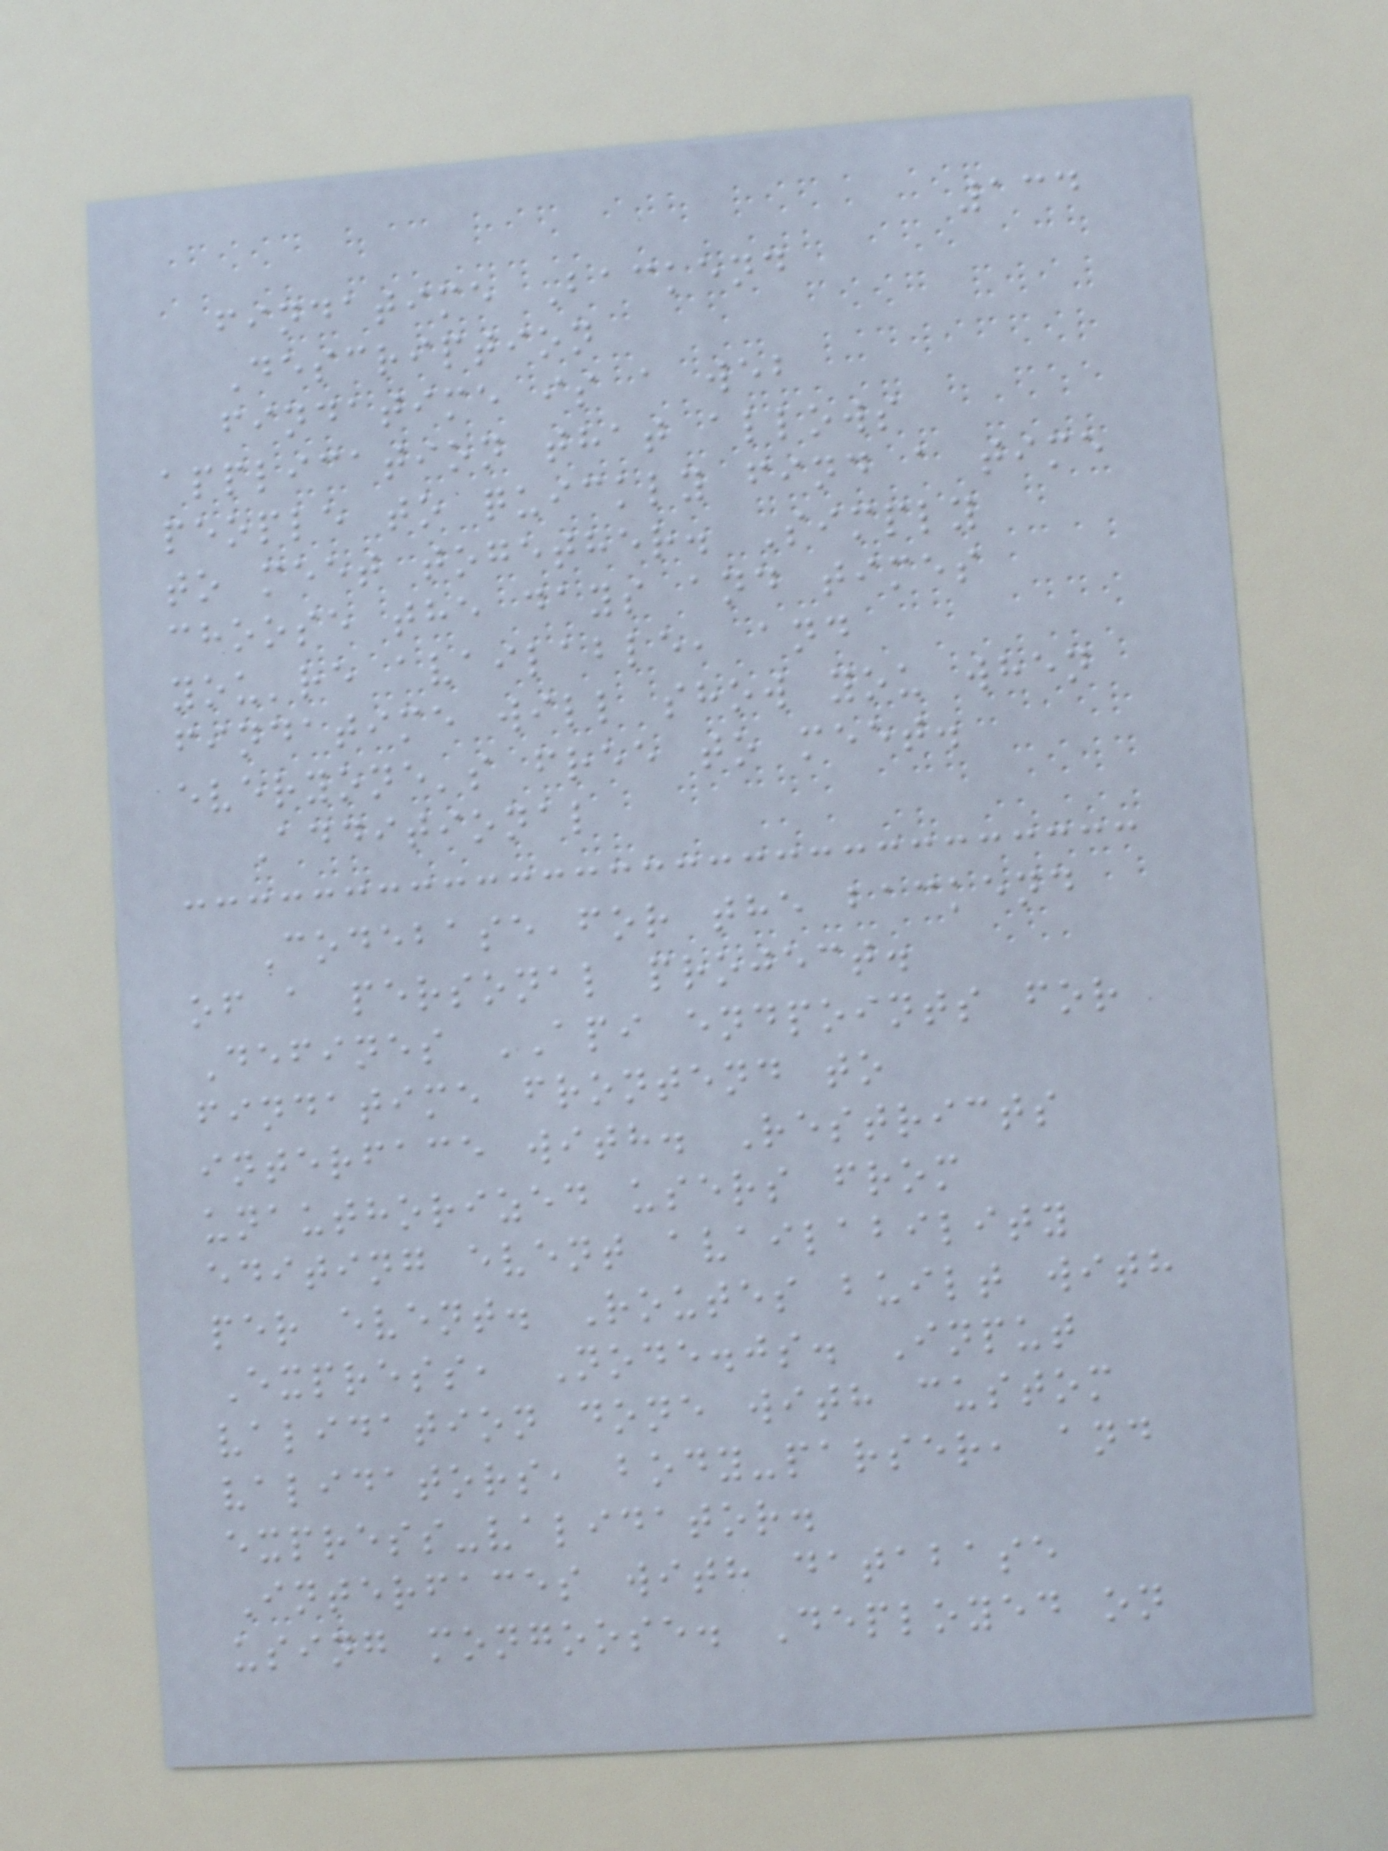134
findatime Backend
Description
findatime is a web
application that allows
people to quickly find a time
to meet together. Simply
choose the days and times
you're available, and
findatime will show you when
everyone's free to meet.
Additional
Codebase for the backend
of a personal project.
Defines API endpoints for
findatime frontend to
interface with. Restricts
unauthorized users from
editing event availability
per event. Routes built with
Express, Node.js. Input
validation done with custom
validators, body-parser, and
express-validator.
Interfaces with database
using mongoose. Deployed on
